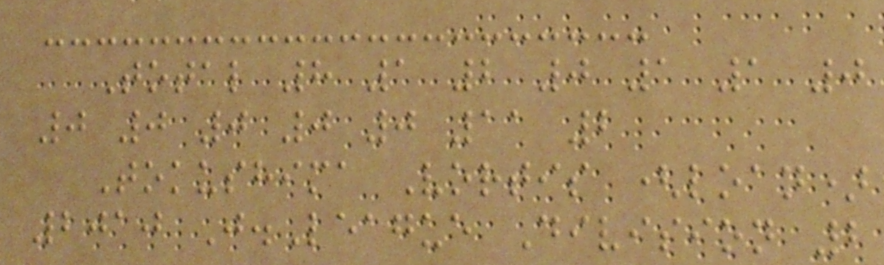Total 8 1 2 0 1 1 0
0 0 0 0 0 11 2
Tokushima Vortis (loan)
2010 J.League Division 2
